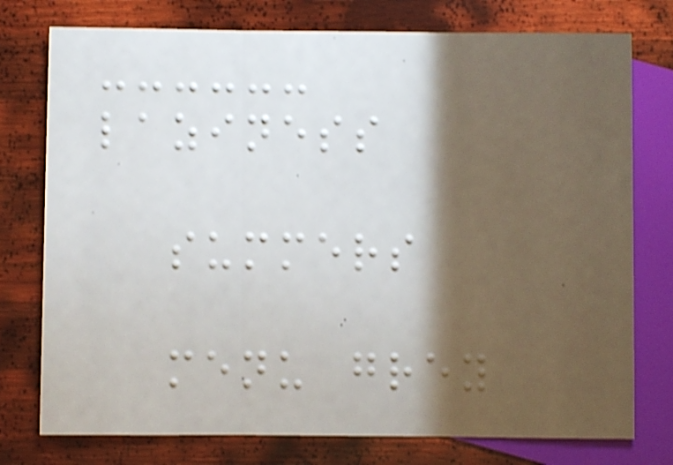laziness
summers
menu grey
